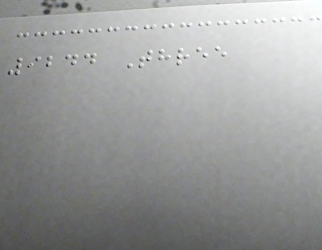9244 Three
